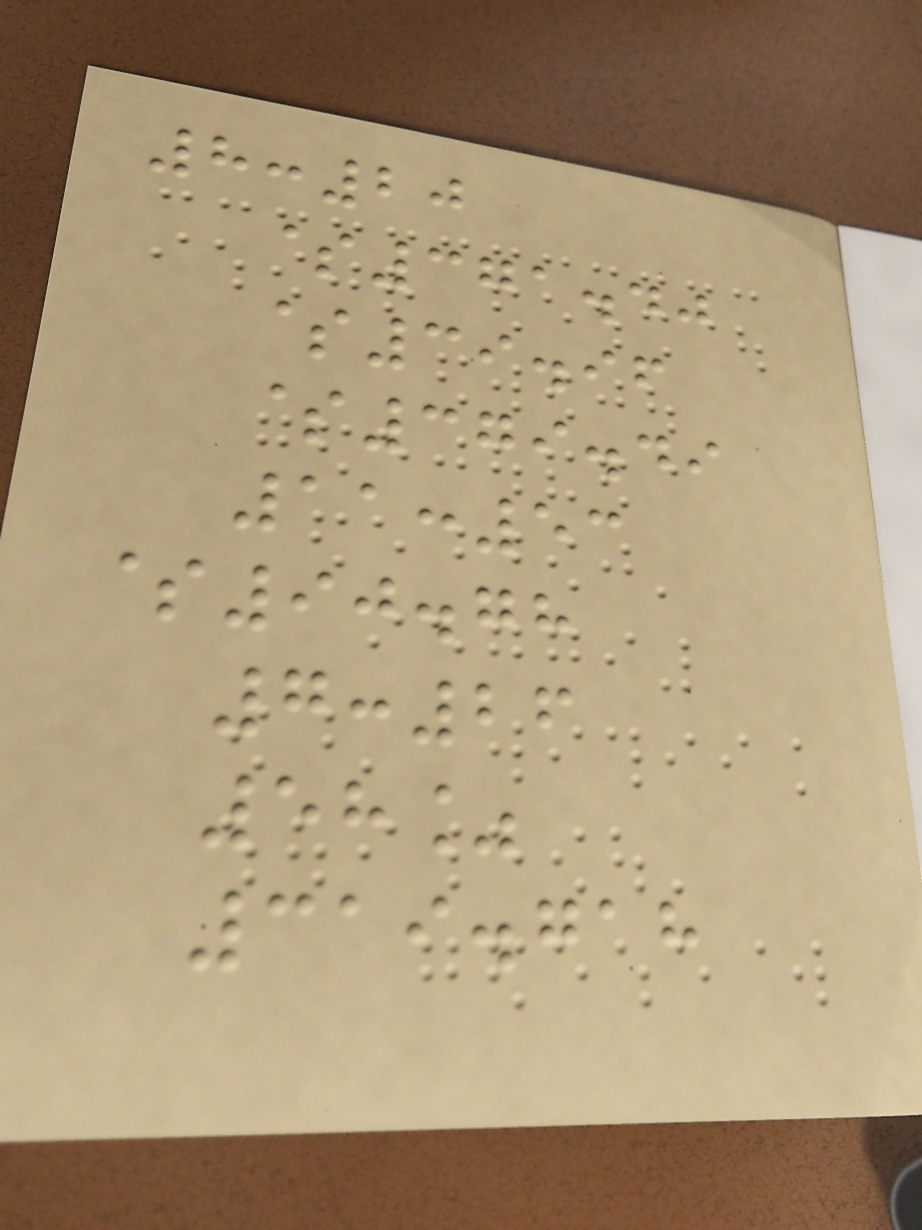8:20
$371.40
$39.96
$379.49
11:53
$90.78
7:26
58%
319.718
